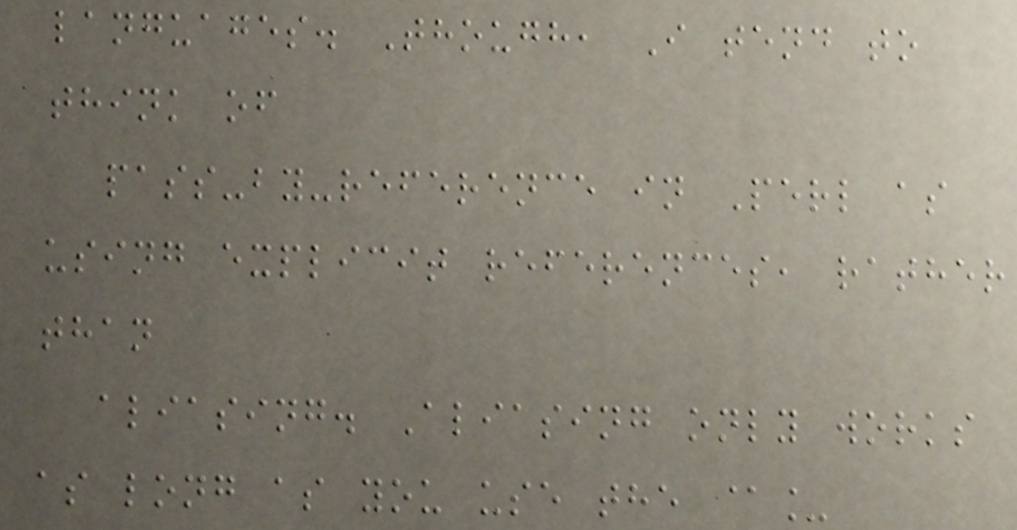languages. Though, I tend to
think of
pass-by-reference in Perl as
using explicit references, rather
than
aliasing. Aliasing only works
as long as you use the @_
